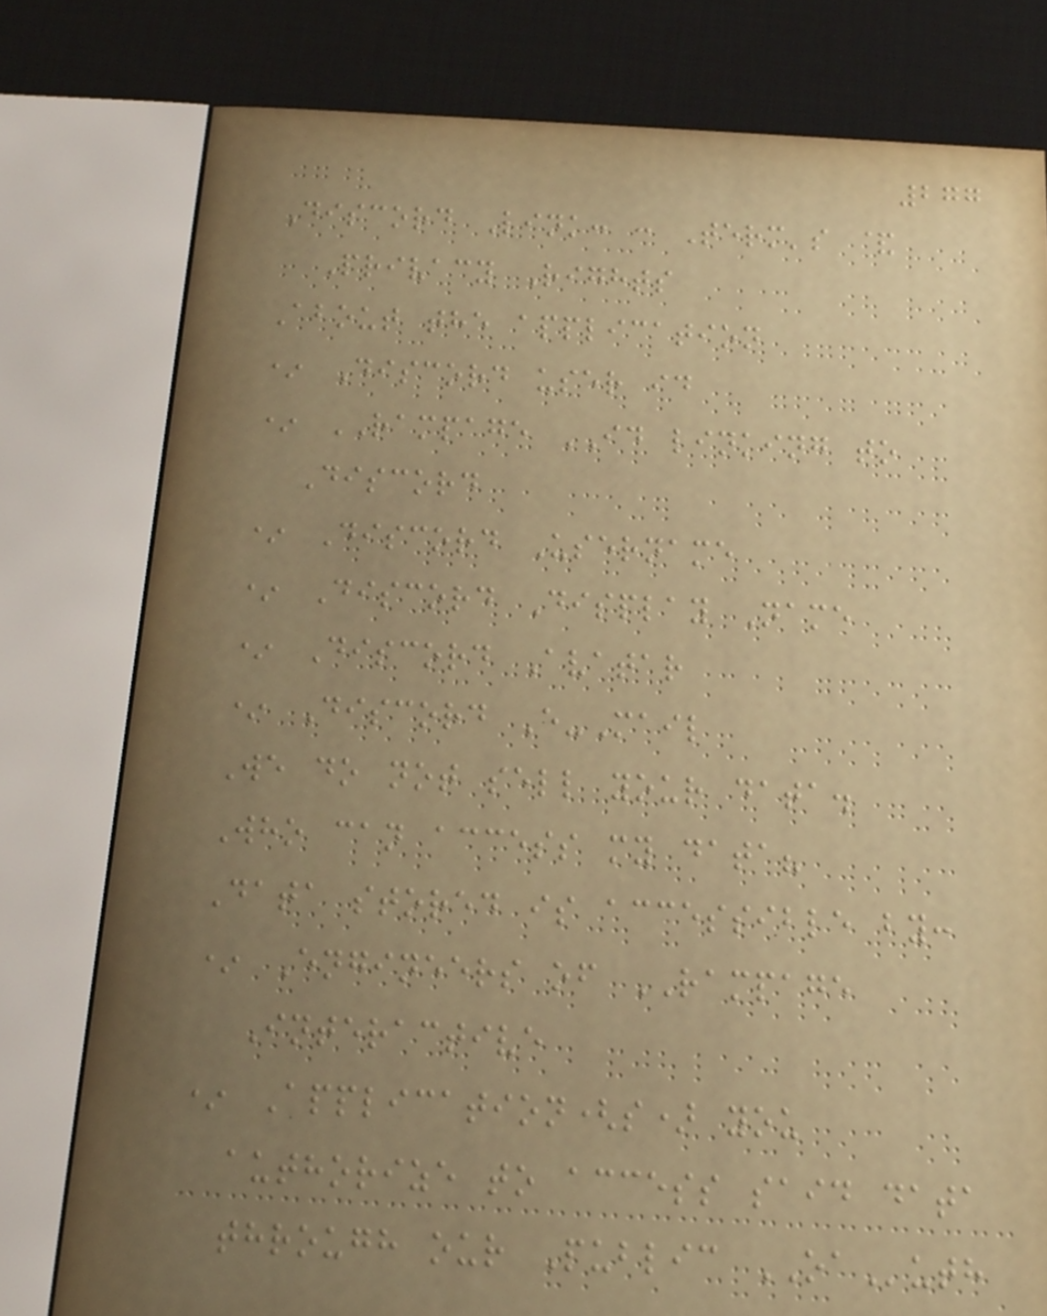277
Discord Link: : Term's &
Privacy Rights
About the application
* Discord user id
* RAMPAGE ID linking to
Discord
* Discord Username
* Discord Display Name
* Discord Avatar
* Discord E-Mail
We do not sell your data.
Who can access my data?
Data stored is accessible by:
* Engineers of RAMPAGE
Interactive
* Application(s) you
authorize to access said data
through our Public OAuth
